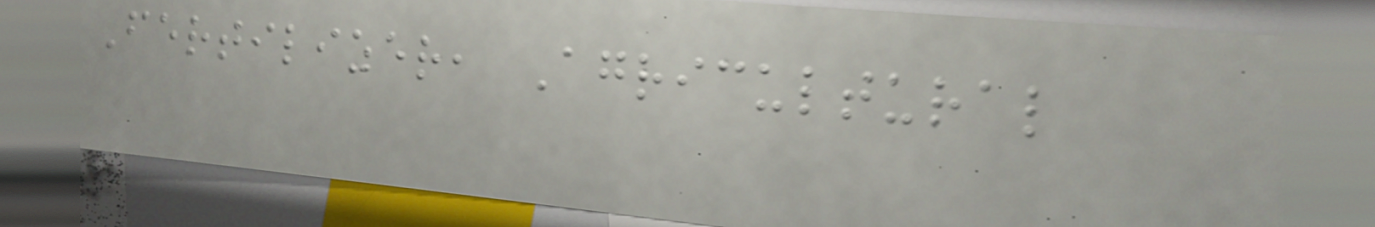Fertilizer, Agricultural
